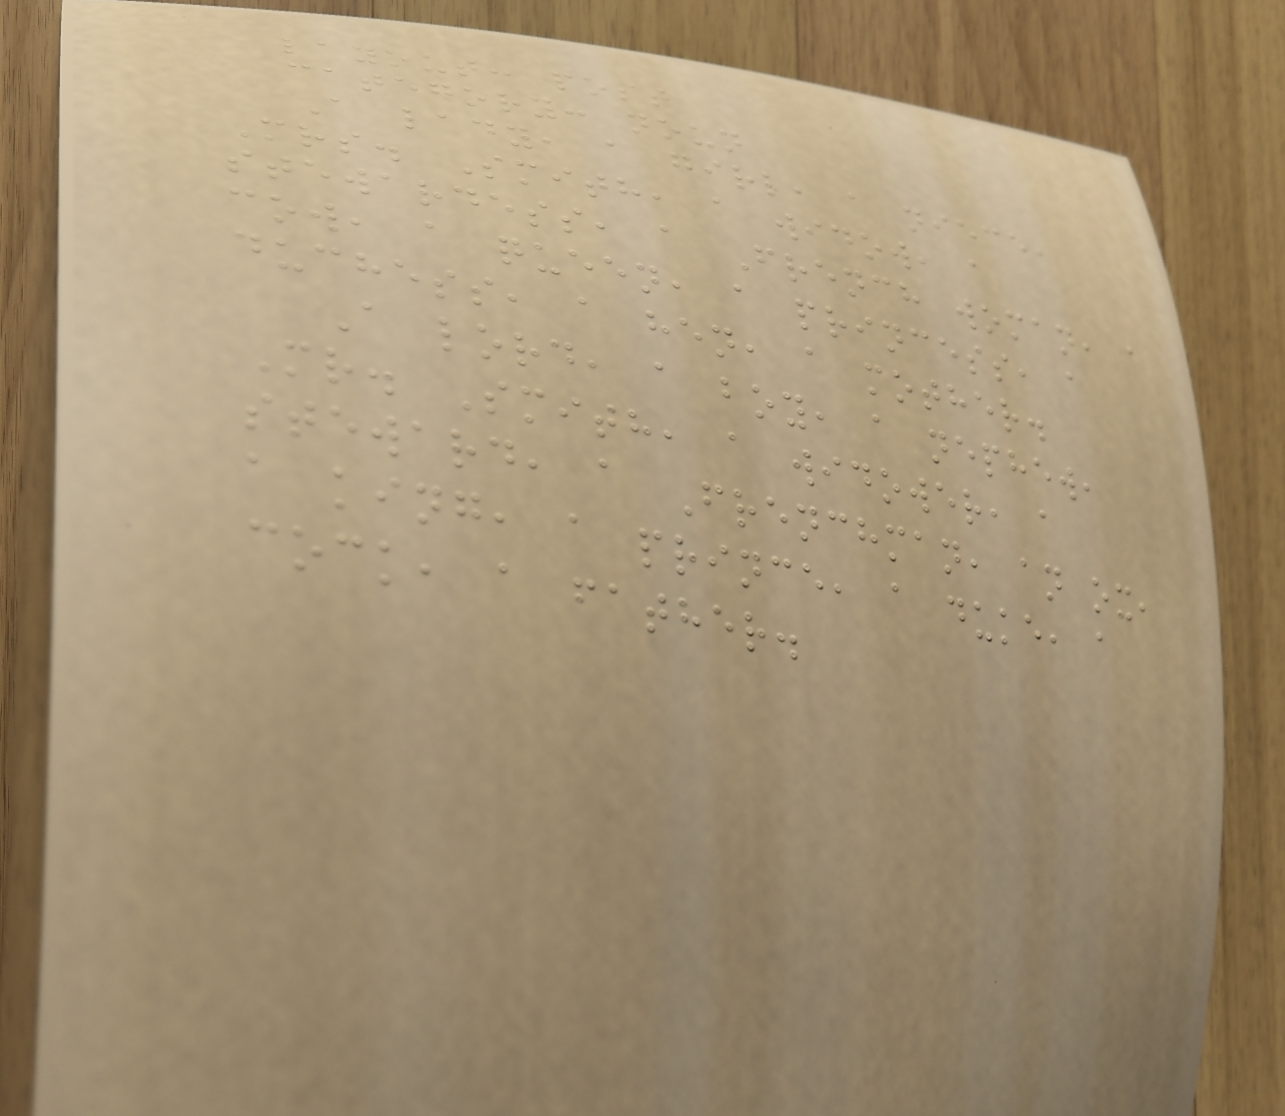layout: post
category: noun
A lady, a girl, a niece,
Mrs. Smith, a widow, a
stewardess, a French woman, a
cow, a queen, a princess, a
duchess, a hen, a mother.
A lord, a boy, a nephew,
Mr. Smith, a widower, a
steward, a Frenchman, an ox,
a king, a prince, a duke, a
cock, a father.
